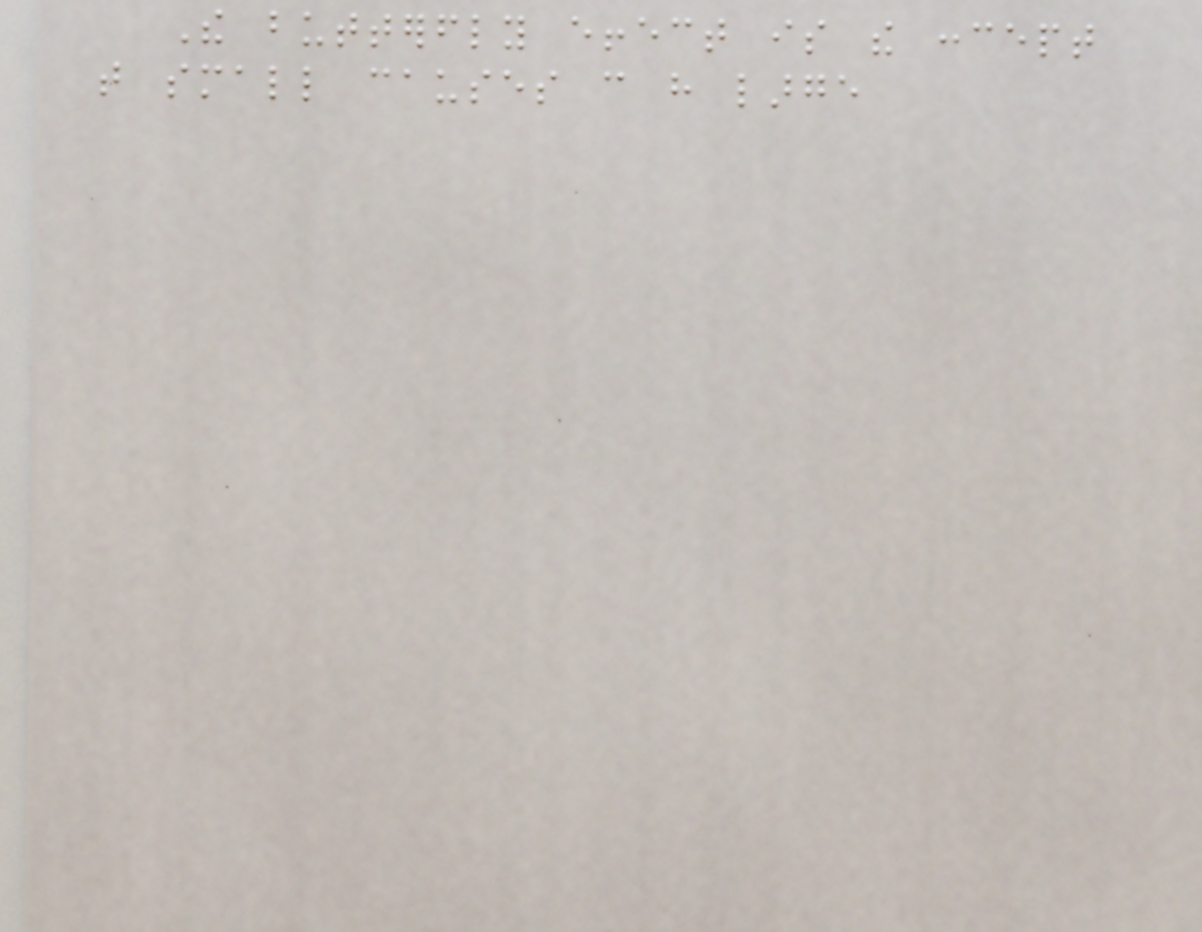The butterfly effect is the concept
that small causes can have large
